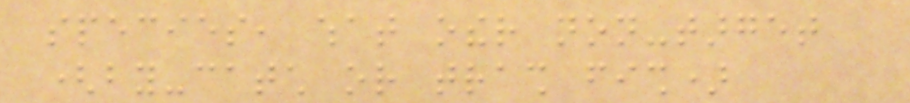species, what other non-target
(by-catch or trash fish)
